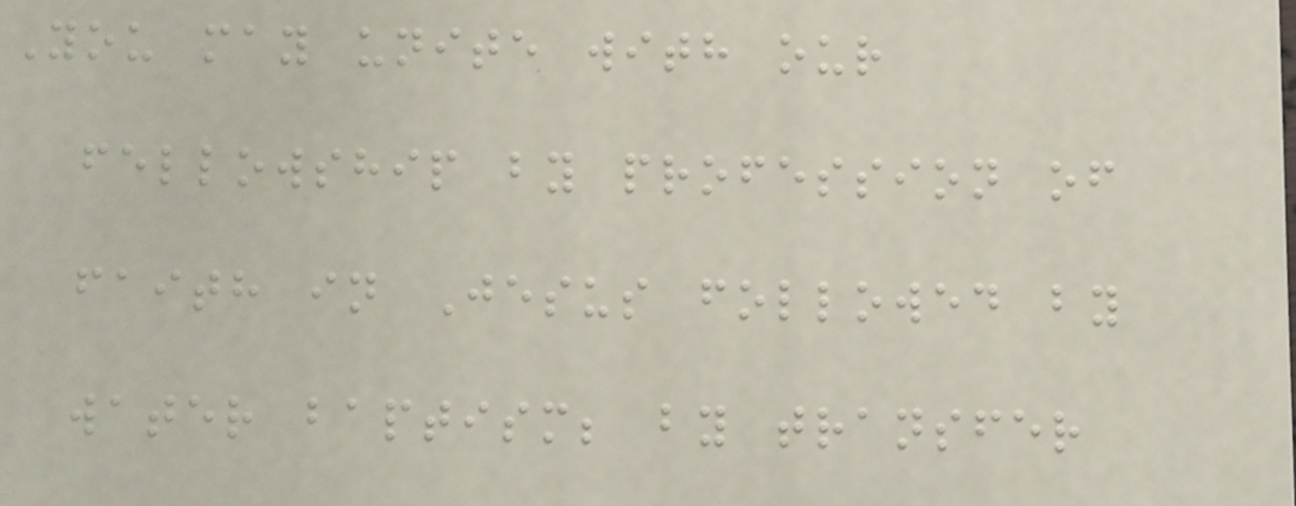You may unite with our
fellowship by profession of
faith in Jesus followed by
water baptism; by transfer
